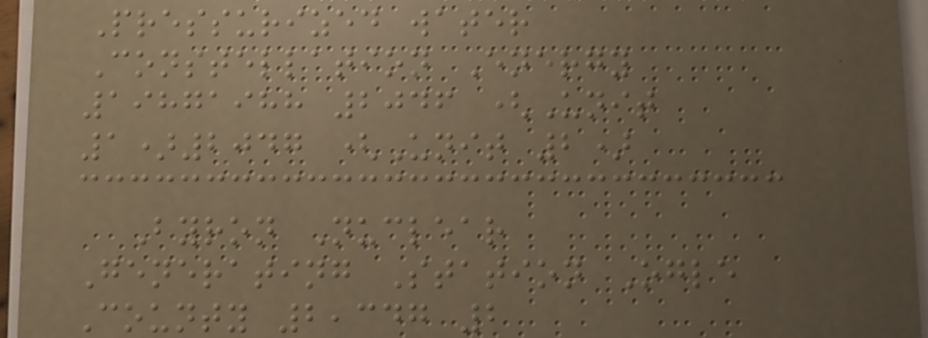Pressurized water
Constellation Energy
19871988 2046 (Unit
1)2047 (Unit 2)
Byron Nuclear
Generating Station Ogle
County 2,347 2
